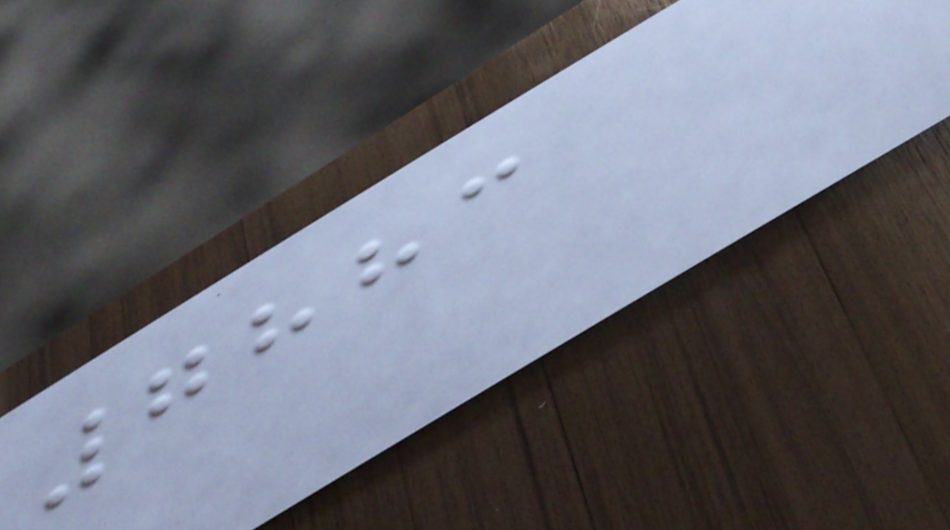7883
